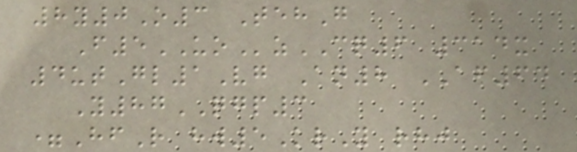8y0O3 TehG
F5UOzCQ6 314x
4utGl1Vg An8 AF64
Y87QGP3
=HfR hw5KrY rhj
